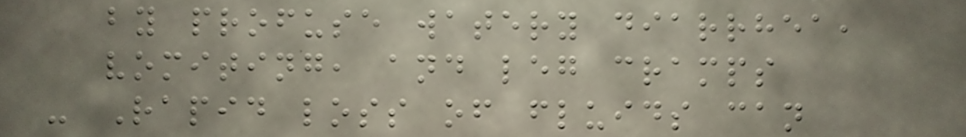by profuse watery diarrhea,
vomiting, and leg cramps
- Rapid loss of fluids can
